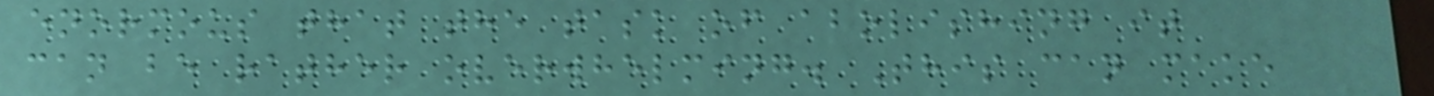enormous that the task of abolishing it
can be rather overwhelming. This can make
